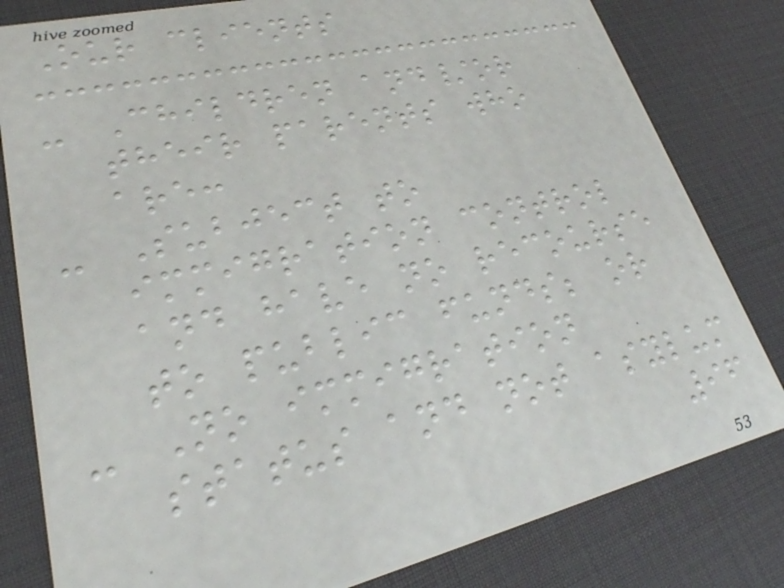Our clients
- Children and/or
their parents who
are:
- Subject to
immigration control
and have no recourse
to public funds; or
- No immigration
status and not asylum
96
